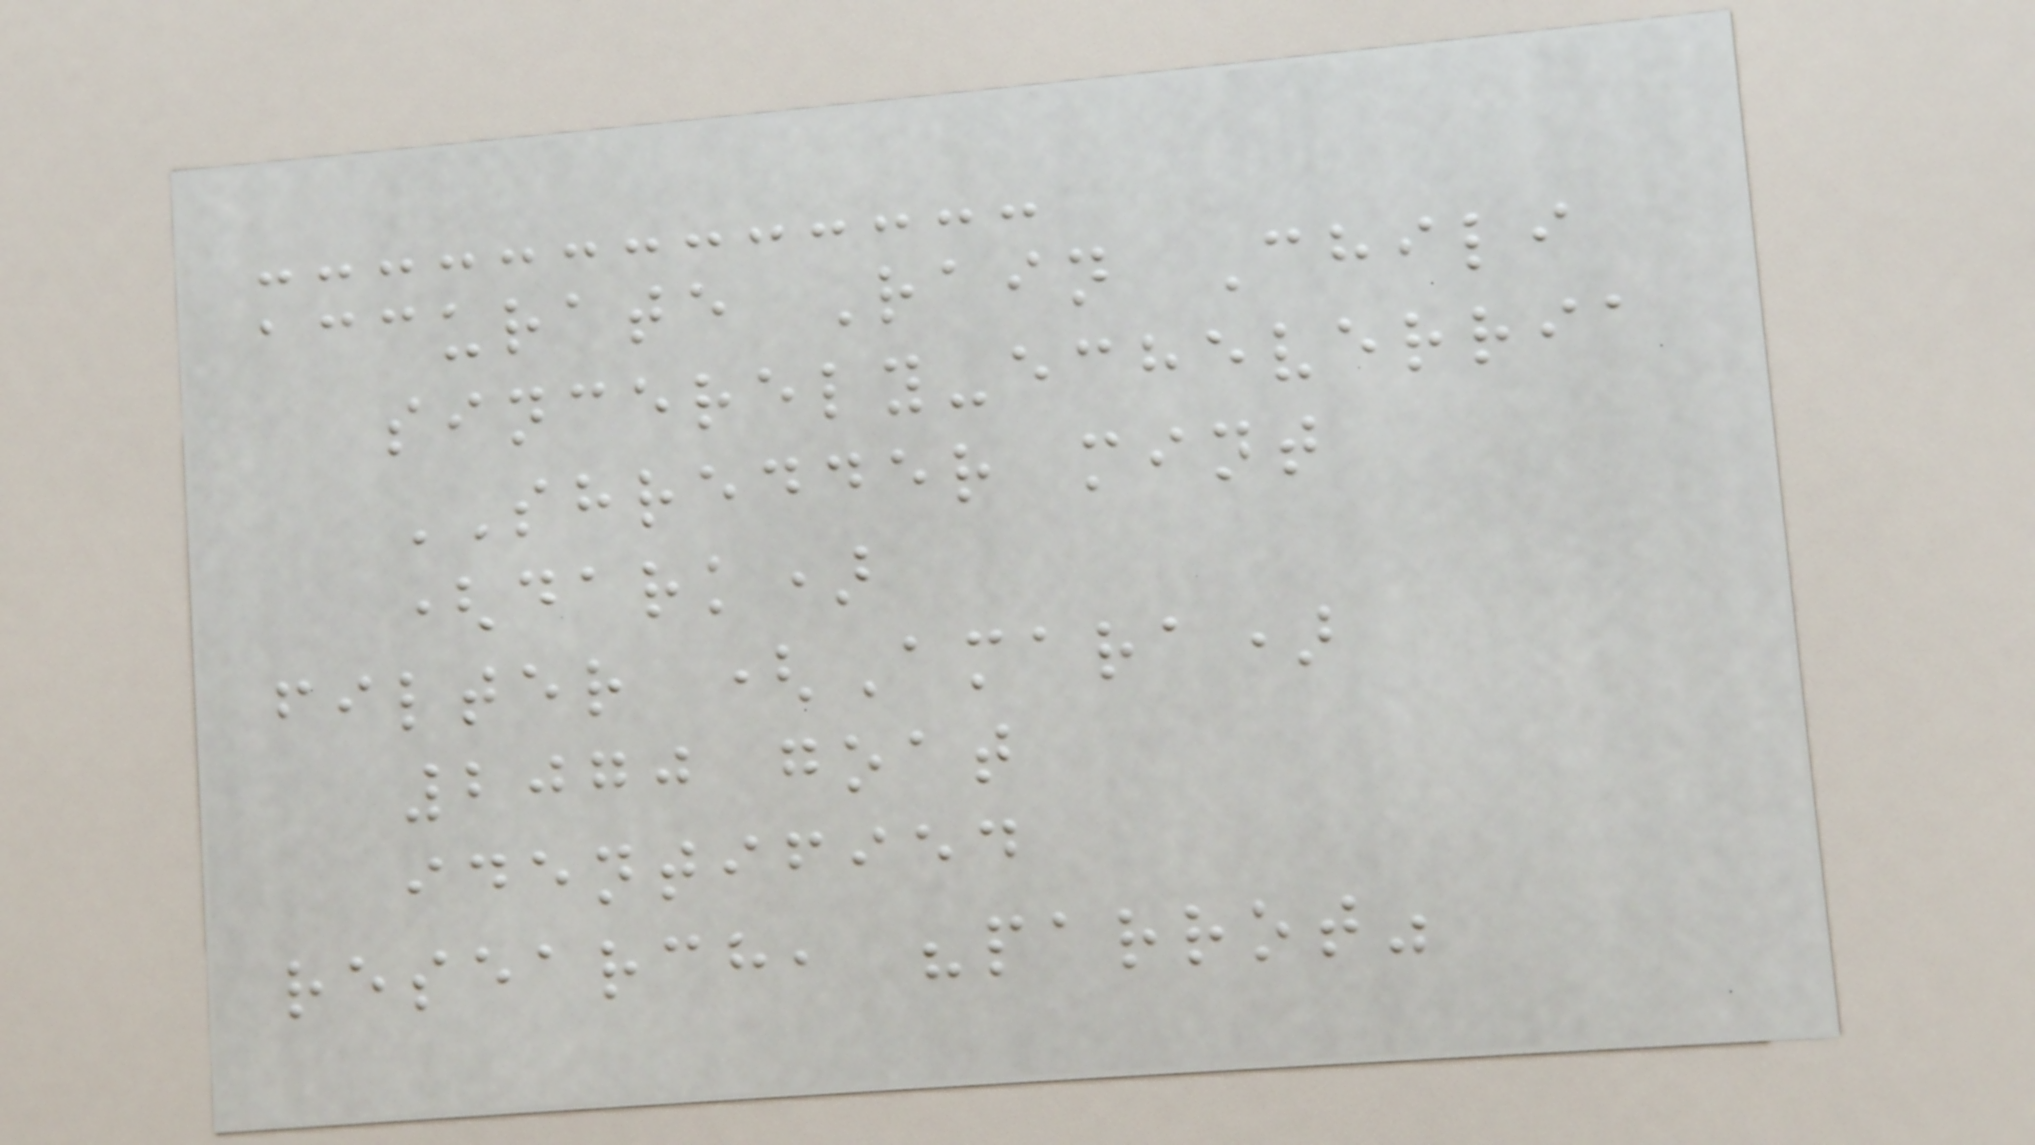accurate Rain Chili
sincerely-echeverria
SHREDDER mint
(dark)
filter (Amara)
2070 goat
identified
research, "parrot"
